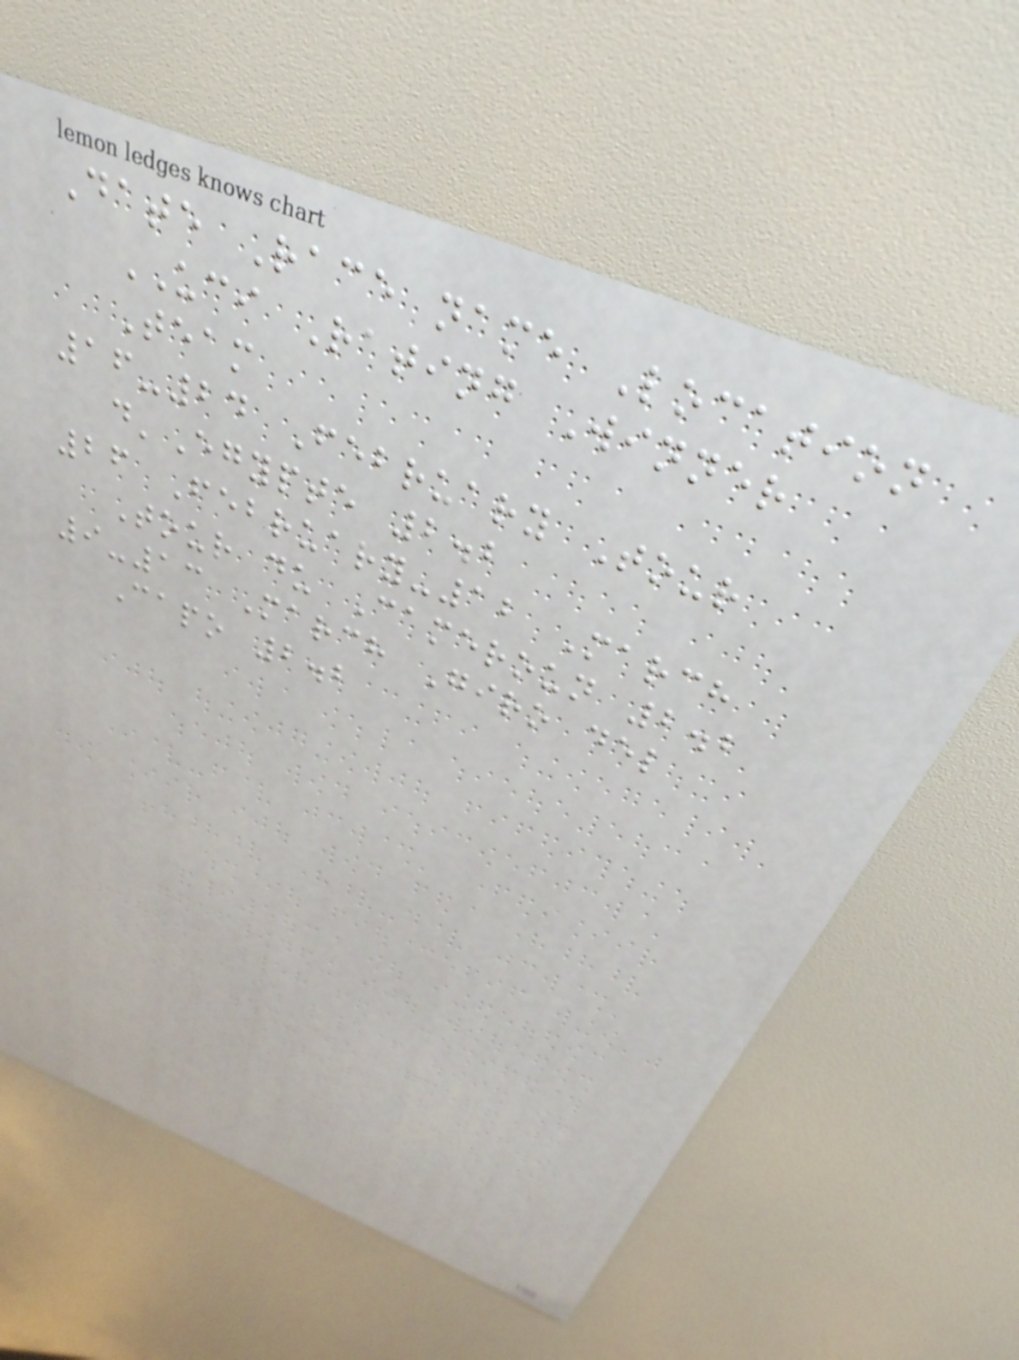Date Race name Location
UCI Rating Winner
Team
16-24 February Tour
d'Egypte 2.2
26 February-12 March
Tour du Cameroun 2.2
9-13 March Giro del
Capo 2.2
